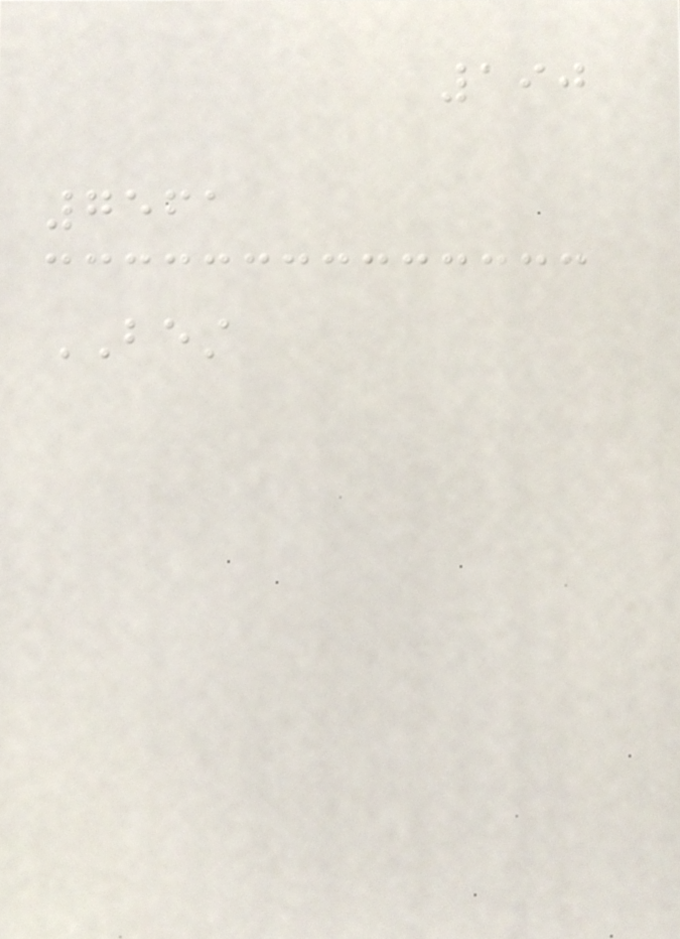190
7561
BEST
